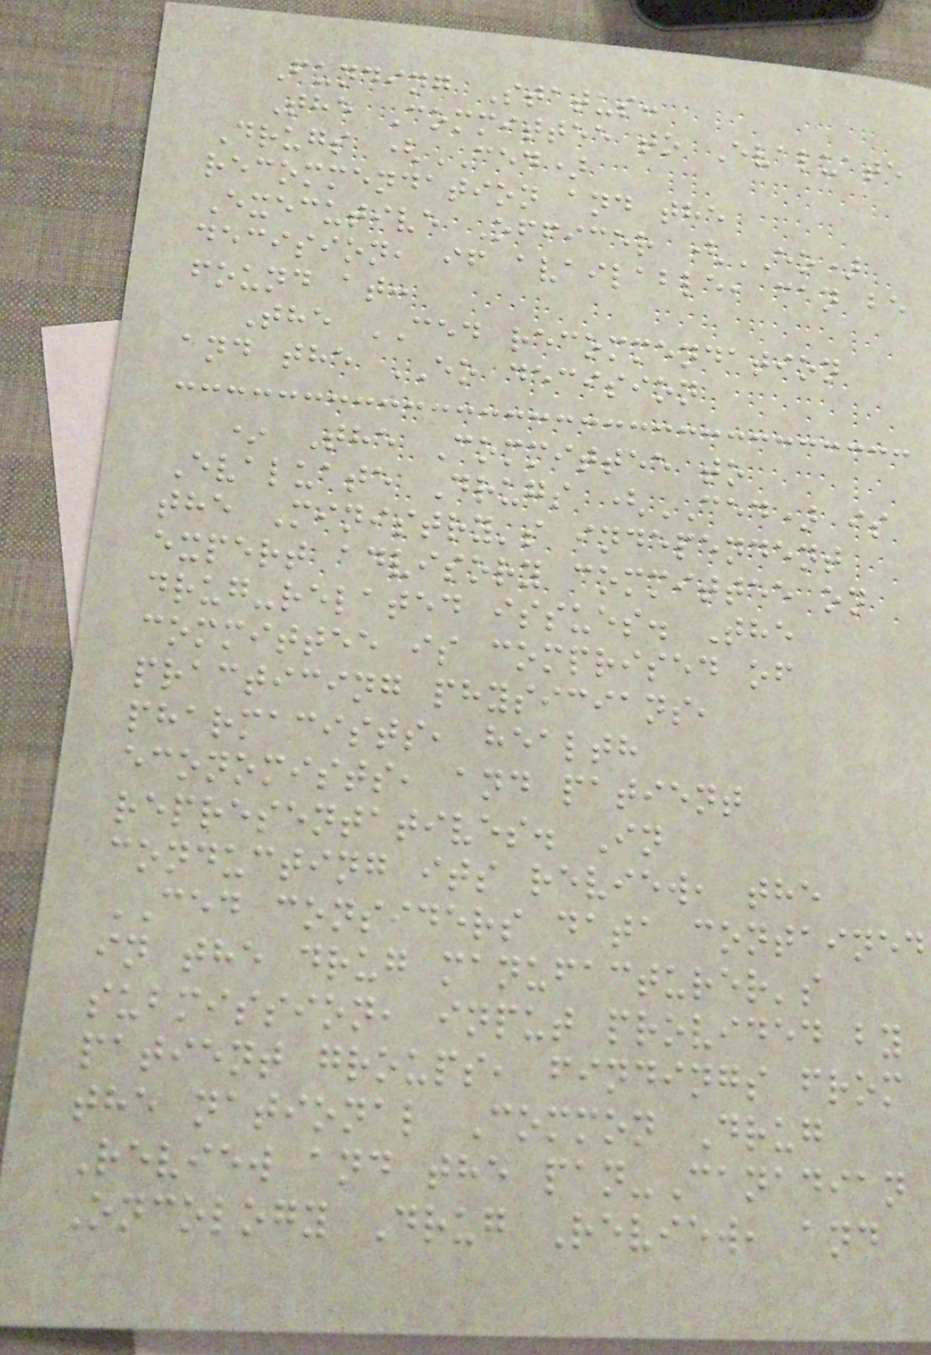Funding Status:
The Committee to Evaluate
Drugs (CED)
recommendation and the
Executive Officer (EO)
decision, if available, can be
found at:
The CED recommendation
and the EO decision
* The Committee to
Evaluate Drugs (CED) is
the Ministry's independent
expert advisory committee on
drug-related issues. The
committee is comprised of
practicing physicians,
pharmacists, health
economists, and patient
representatives. In
conducting its review, the
CED considers data contained
in the drug manufacturer's
submission, input provided by
patient groups, findings from
the national Common Drug
Review and the pan-Canadian
Oncology Drug Review, and
